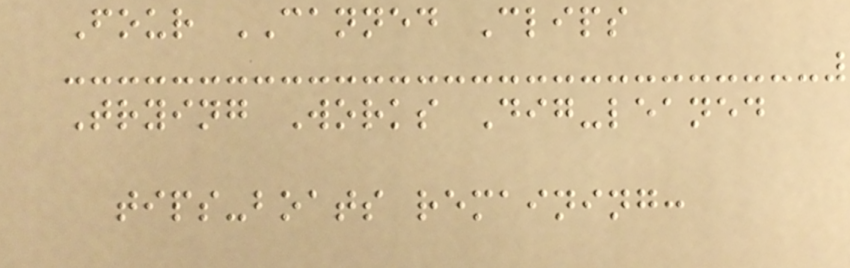Four CANNED Clips
Trying Works Dig-leaned
tips-boats remaining:
